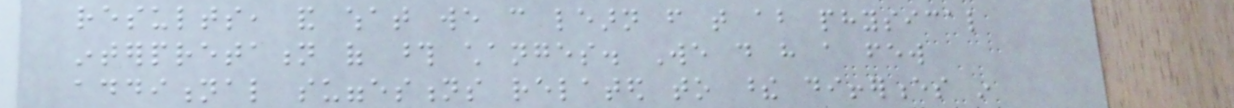results, and what we can learn from that about physical
interpretation of those changes. We do have a few
additional suggestions related to these differences in
